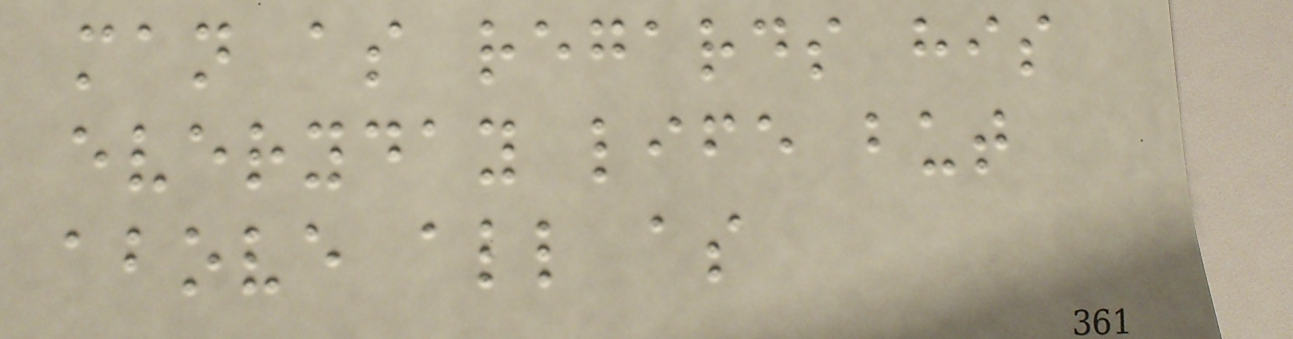man as regards his
everyday life but
above all as
